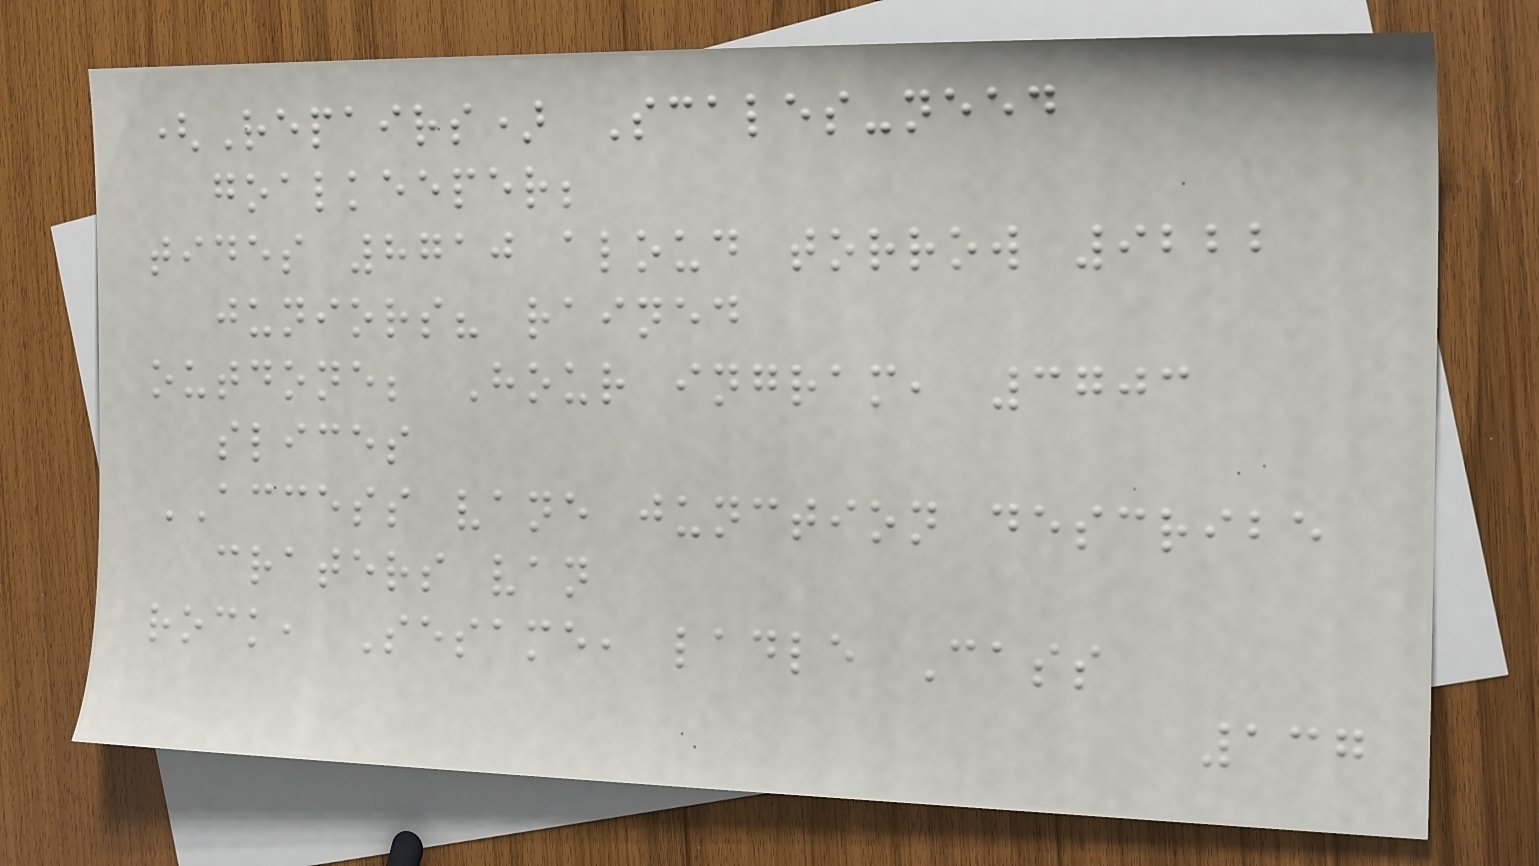(Repairs) Scales-need
goalkeeper;
tides 8710 aloud torrow 9222
juniors? rained
outdone; Hour ingram, 3703
slices
ACCESS vane junction describe
craters van
rock, Sesame, ladle Cass
137
